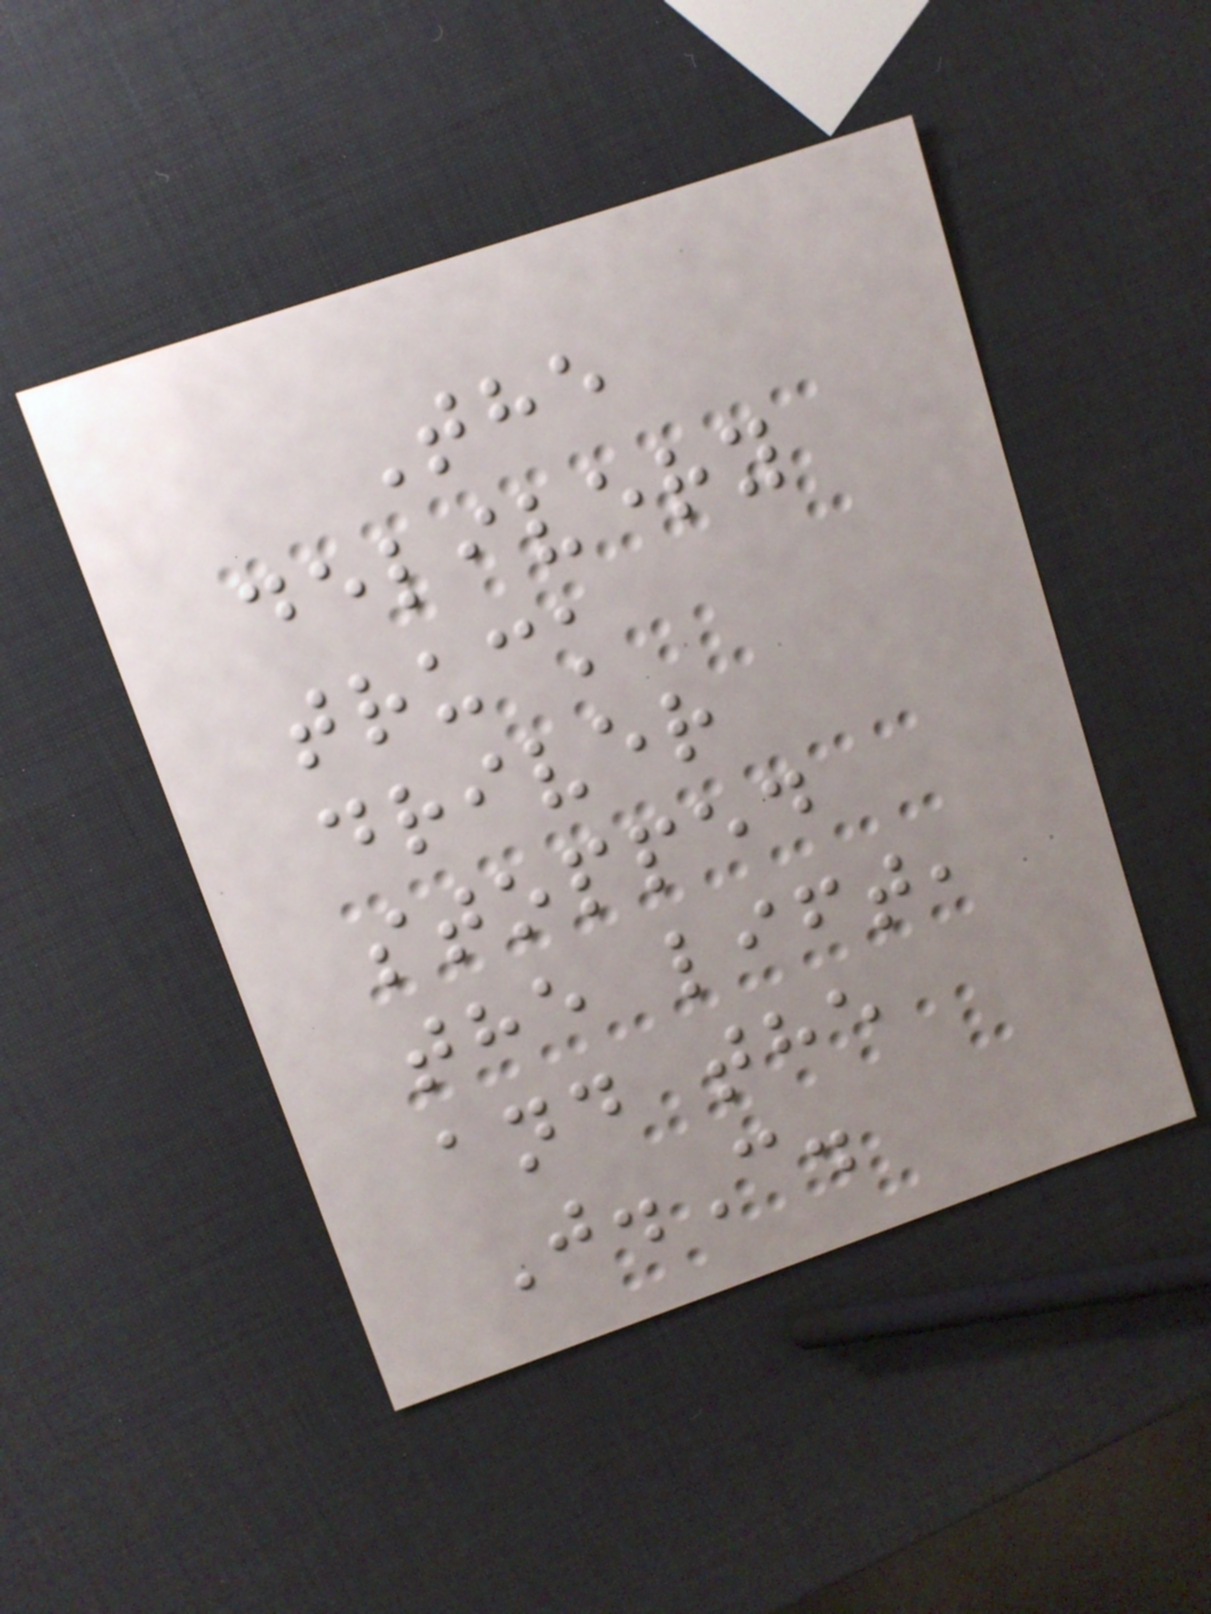The
delivery
truck
driver
stopped
the lift,
and the
J.C.
